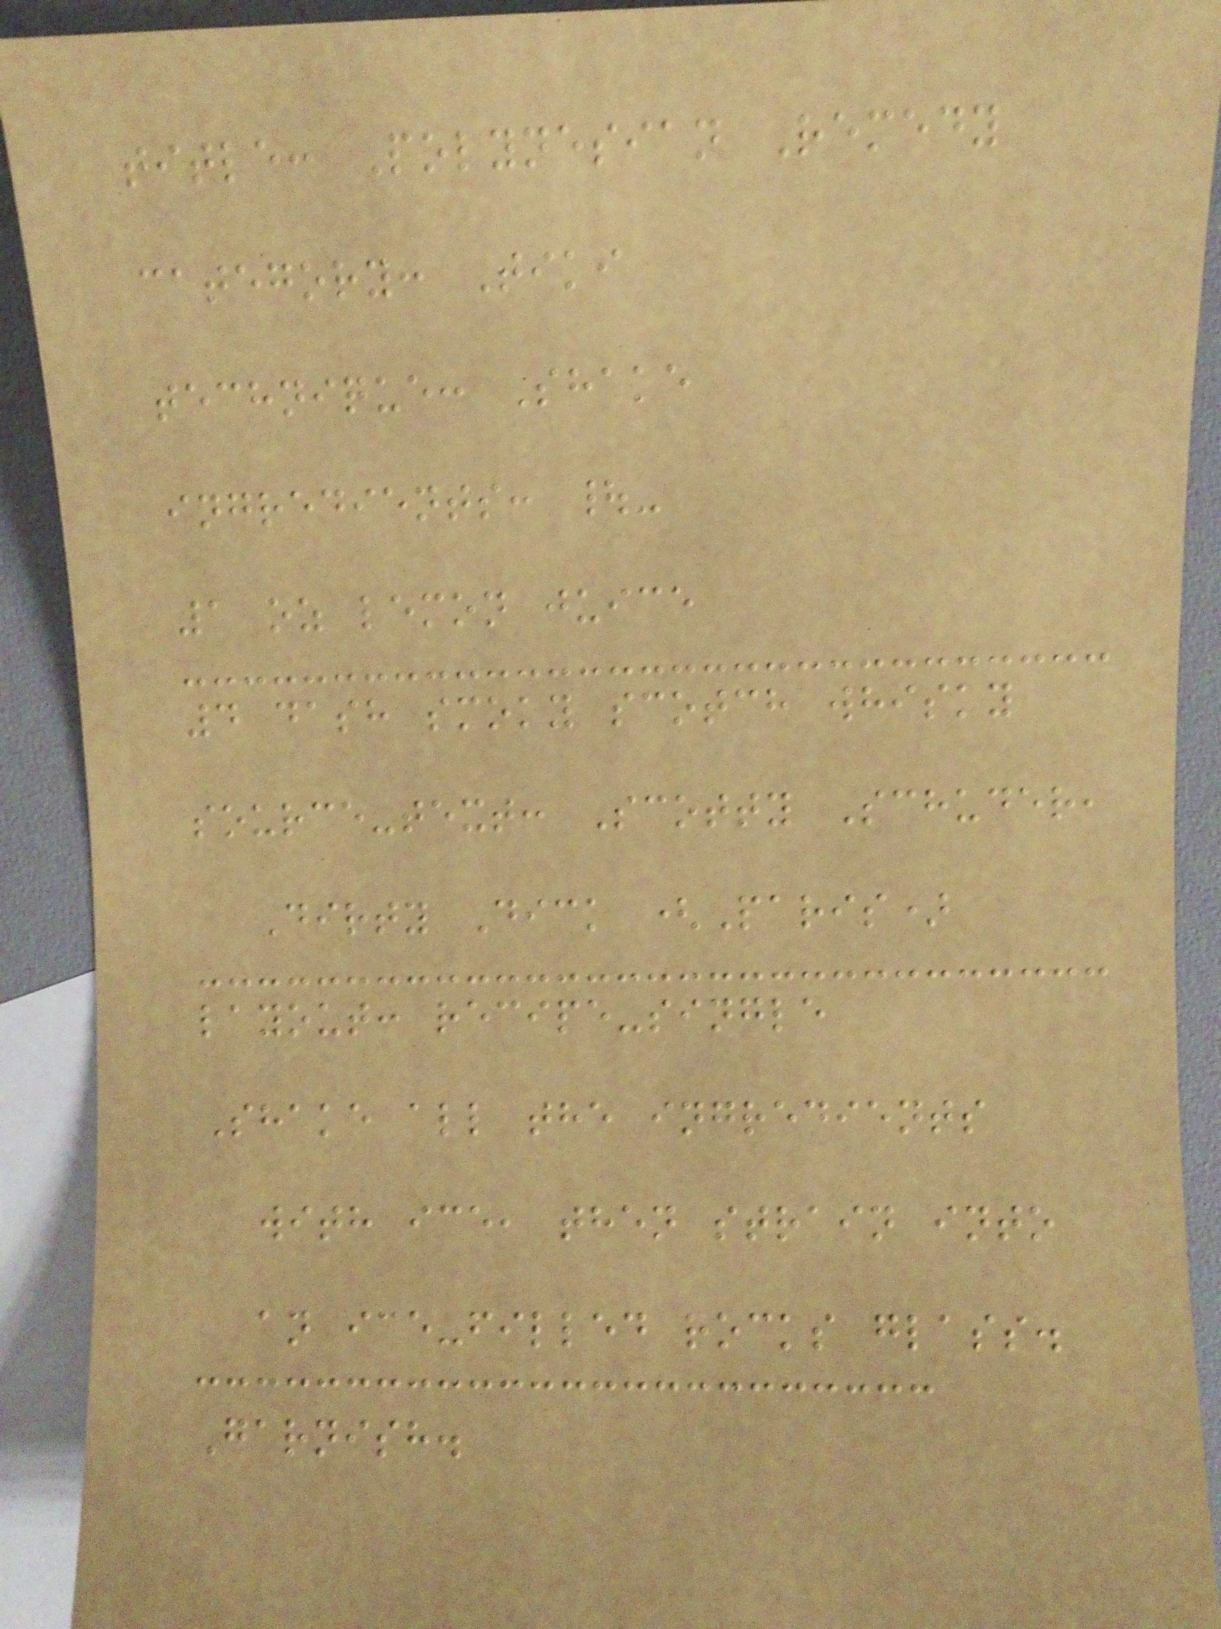title: Polynesian Remedy
category: Tiki
technique: Shake
ingredients: |-
1 oz lemon juice
4 dash smoky scotch whisky
source-text: Scotty Schuder,
Dirty Dick (Paris)
layout: recipe-single
Shake all the ingredients
with ice, then strain into
an ice-filled rocks glass.
Garnish.
